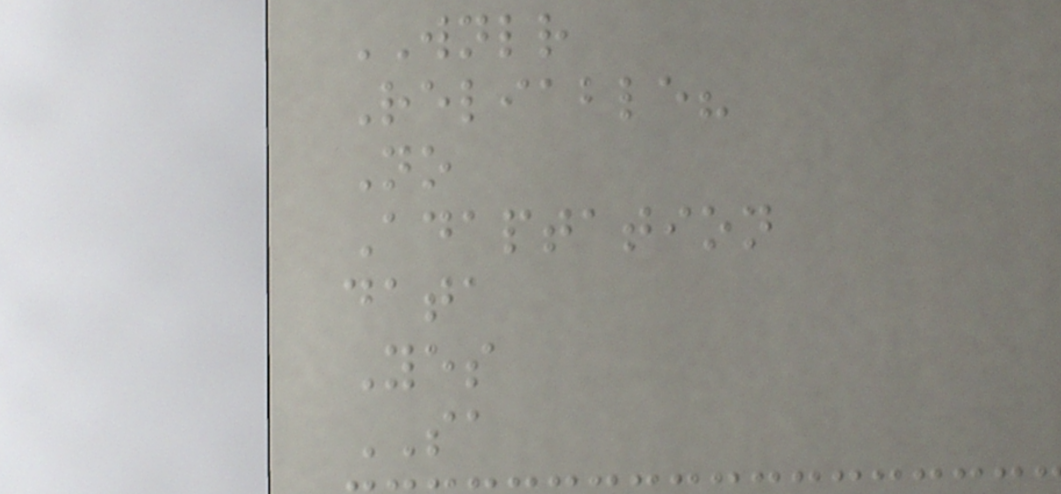WNLR
Reliable?
No
Adaptation
data
Yes
SA
